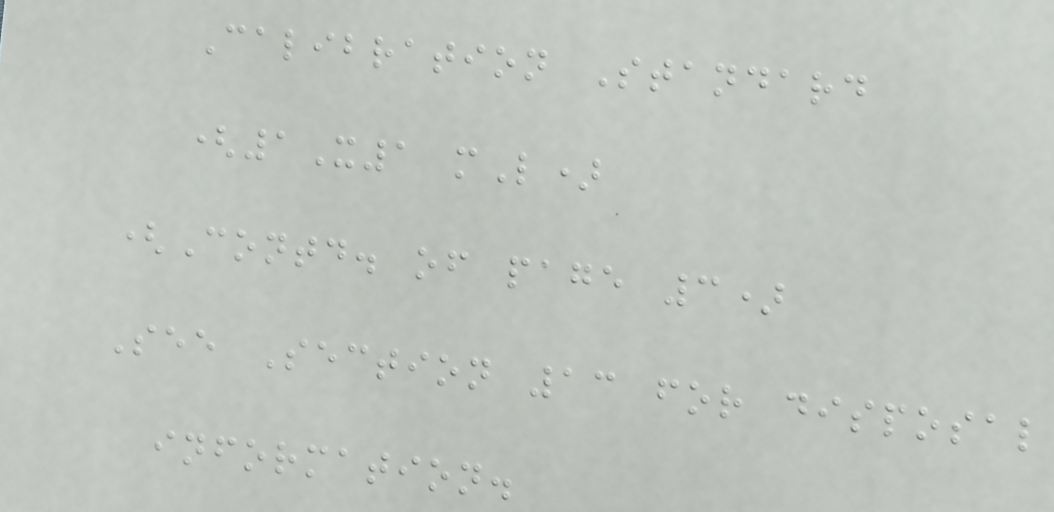Calibration Standard
(1X1 mL)
(Contd. of page 3)
See Section 13 for disposal
information.
